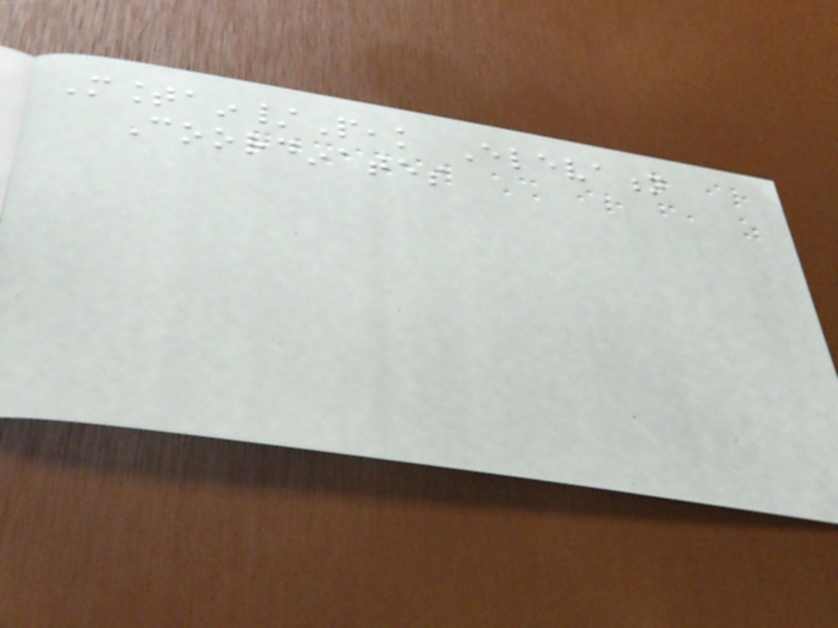Mountain/Peak Elevation
Coordinates
